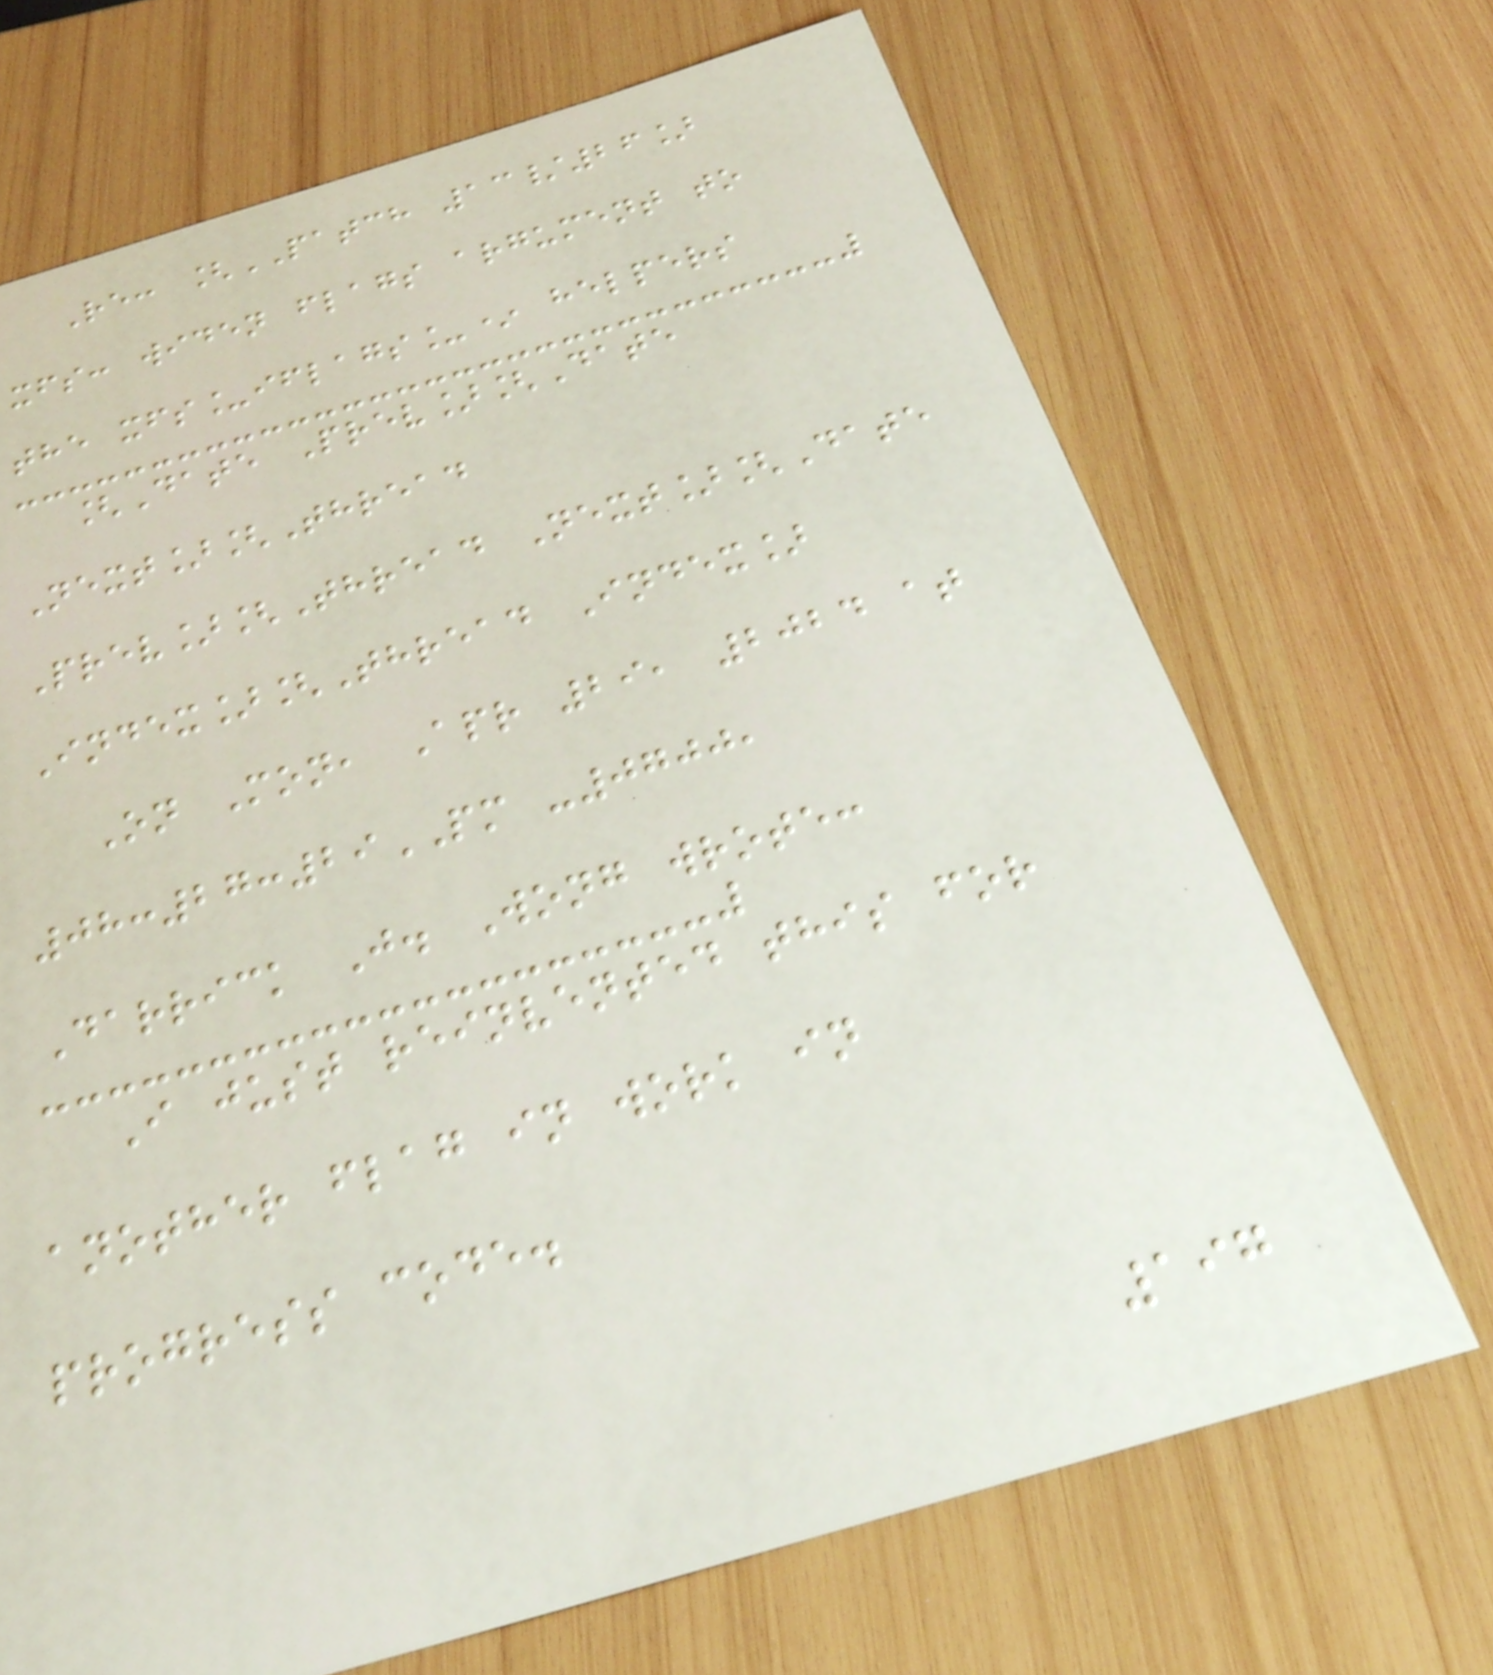Re: [PATCH 13/26]
xfs: widen flags argument to
the xfs_iflags_* helpers
[Date Prev][Date
Next][Thread
Prev][Thread Next][Date
Index][Thread Index]
On Mon, Apr 29, 2024 at
08:27:29PM -0700,
Darrick J. Wong wrote:
I just reinvented this for
another flag in work in
progress code.
197
